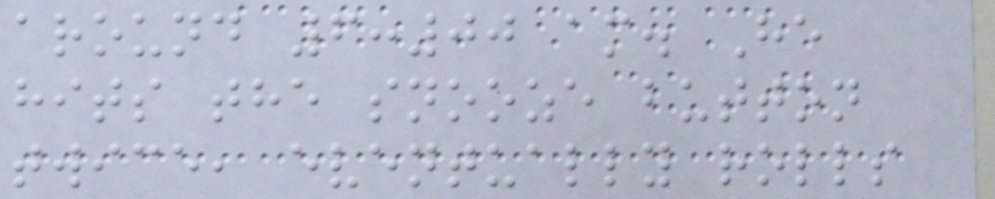around 6:00 am. He
hits the snooze button
twice, eventually rolls
